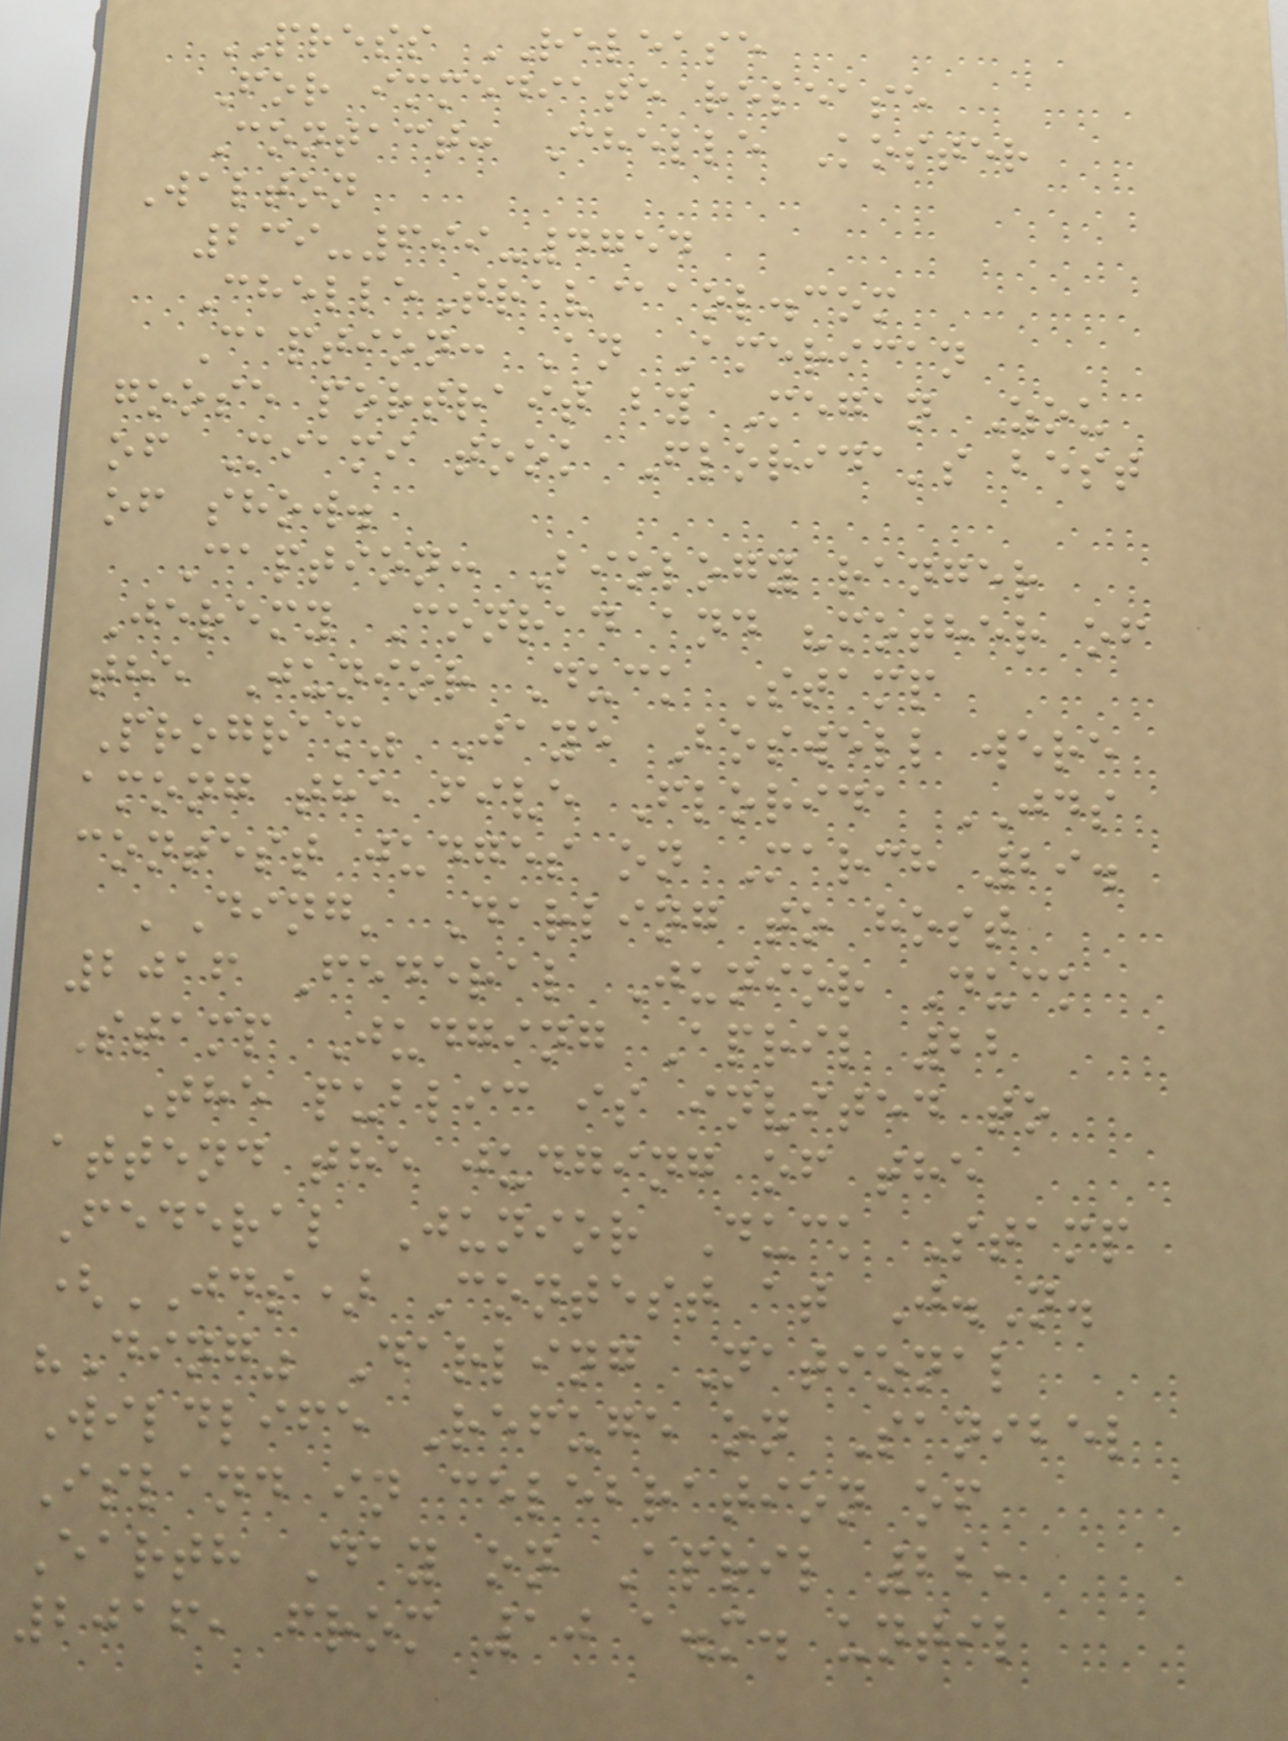PRESS RELEASE
For immediate release
Contact: Chelle Koster
Walton
239-699-4754
ChelleTrav@aol.com
Caption: An American
goose portrait by Megan Zou
of Miami took Florida's best
of show.
Caption: Biology ranger
Jeremy Conrad and "mother of
the Junior Duck Stamp
Program" Jaye Boswell were
among the five Florida JDS
contest judges on March 29.
'Ding' Darling to host
2016 Federal Junior Duck
Stamp Judging April 22
The public is invited to
attend the judging of the
Federal Junior Duck Stamp
(JDS) Contest at J.N.
"Ding" Darling National
Wildlife Refuge on Sanibel
Island in celebration of
Earth Day on April 22,
2016, from 10 a.m. until
